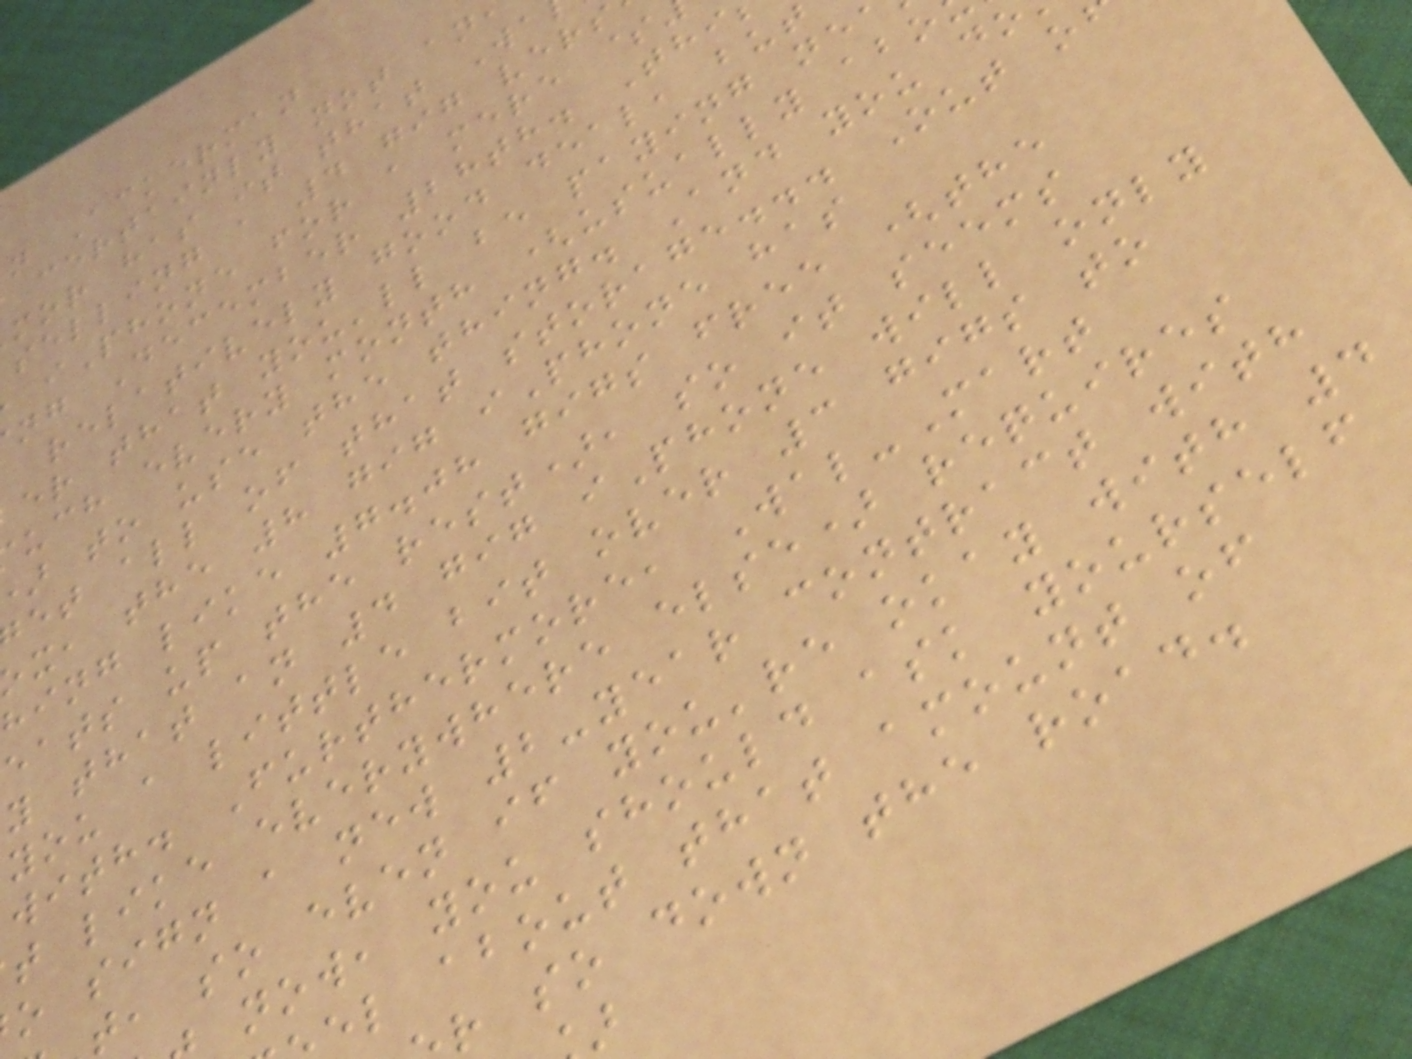n Ackerman
certainly not an
mor has it that Wa
selling a 4 gig vers
iPhone for a mere $
ng December 28th. Thi
relatively good deal, but
er that you'll be paying ne
uch every month (usually abo
to use the thing. And you do
et all of that storage... Out o
x, the 8 gig iPhone has
hing like 7.08 gigs free (the
eats up the rest), so it seems
y that an 4 gig iPhone will only
you a little bit over 3 gigs to
with. Furthermore, Wal-Mart
t like everywhere else) requires
o sign a new 2-year contract with
t, so even if you're okay with 4
now, you should ask yourself
el about that amount of
r so down the road.
